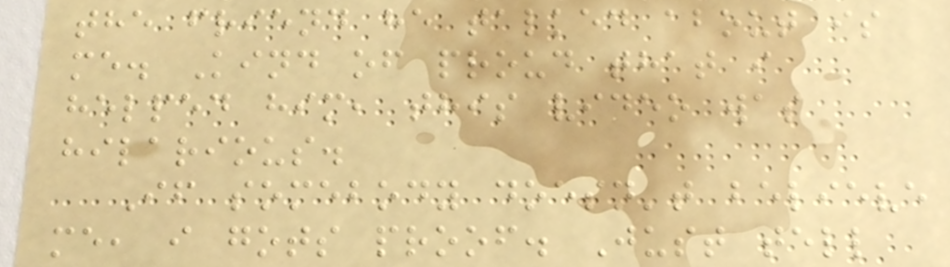the friend he talked about is
me. Kind of proud that i
helped him, this video was
hilarious.
If somebody doesn't believe
me, i gots proof. Just tell
